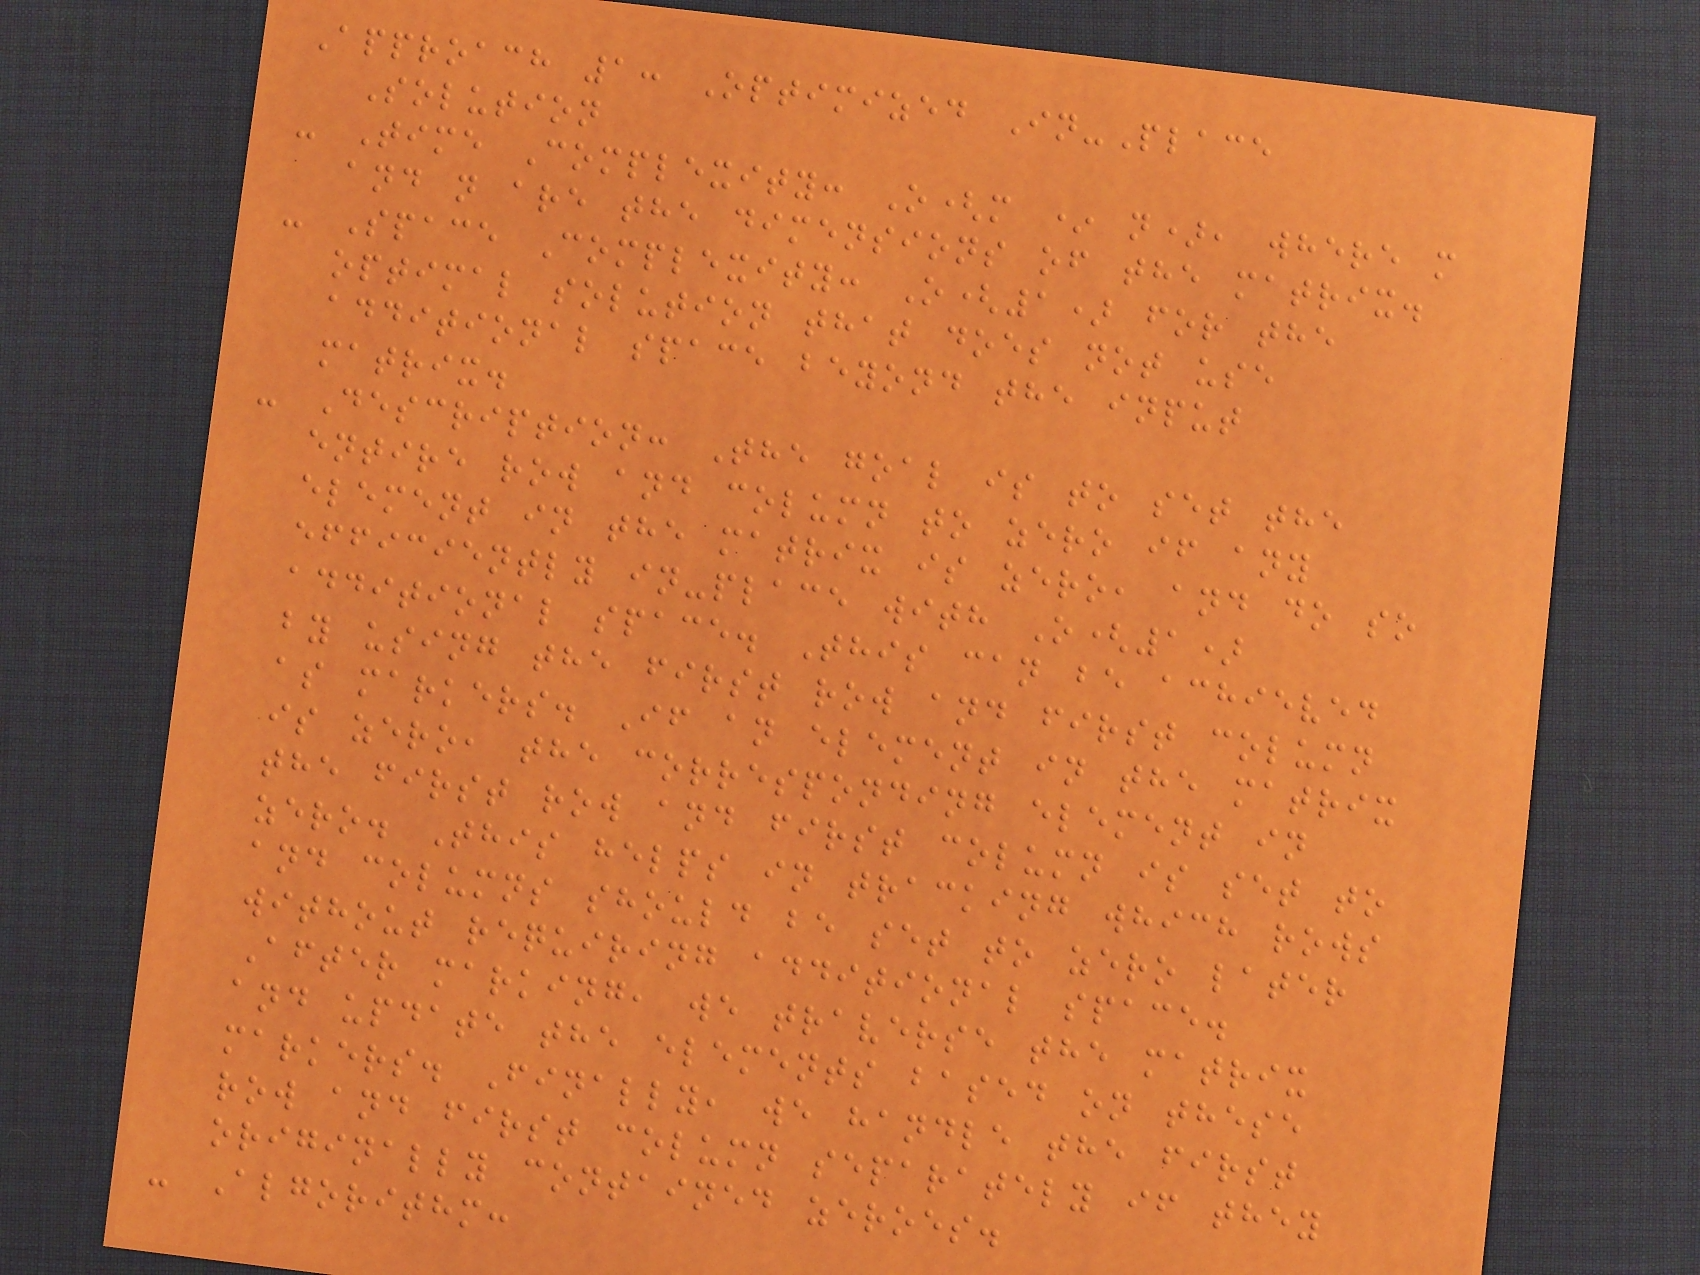Approach 1: Optimized In-Place
Solution
- Time Complexity: O(m * n), where m
and n are the dimensions of the matrix.
- Space Complexity: O(1) for the
optimal solution that does not use
additional space beyond the input
matrix.
- Description: The goal is to set the
entire row and column to zero if any
element in the matrix is zero, and do so
efficiently in-place with O(1)
additional space. This can be achieved
by using the first row and first column
as markers. If an element in the matrix
is zero, the corresponding element in
the first row and first column is set to
zero. This helps in tracking which rows
and columns should be set to zero later
without requiring additional space.
After marking, we traverse the matrix
and update the elements based on these
markers. Finally, we handle the first
row and first column separately if they
originally contained zeroes.
- Algorithm:
